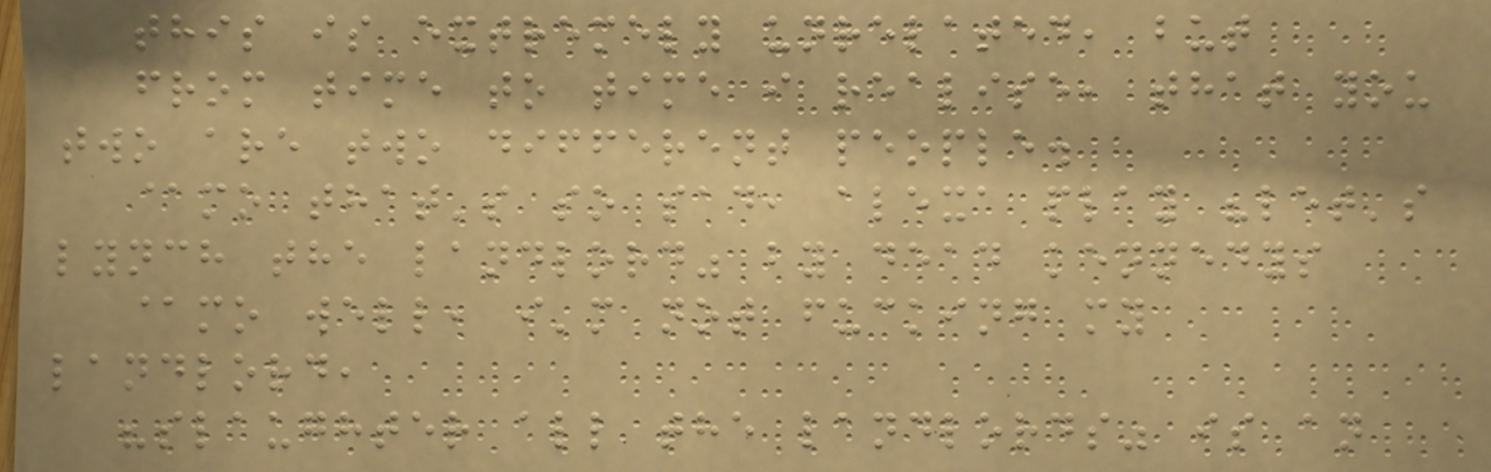this is extremely unrelated, but
from time to time i realise, that you
two are two different people.
@mo that's so sad, alexa play "let's
lynch the landlord" by dead kennedys
@mo well, i'm not fucking my
landlord,
"slaughter all the landlords" is an
